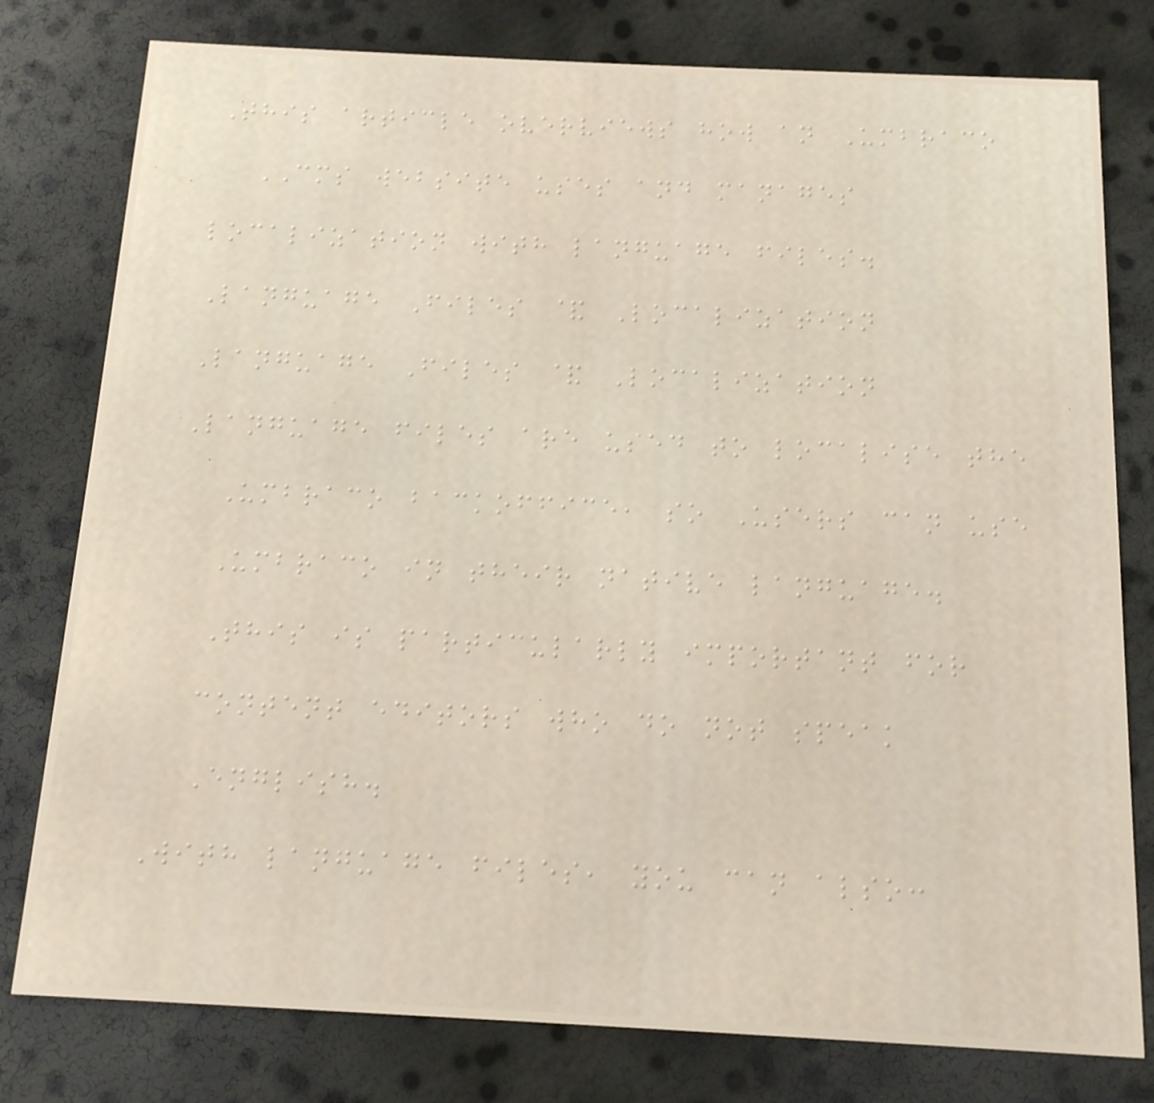This article overviews how an Umbraco
CMS website uses and manages
localization with language files.
Language Files & Localization
Language Files & Localization
Language files are used to localise the
Umbraco backoffice, so Users can use
Umbraco in their native language.
This is particularly important for
content editors who do not speak
English.
With language files, you can also:
